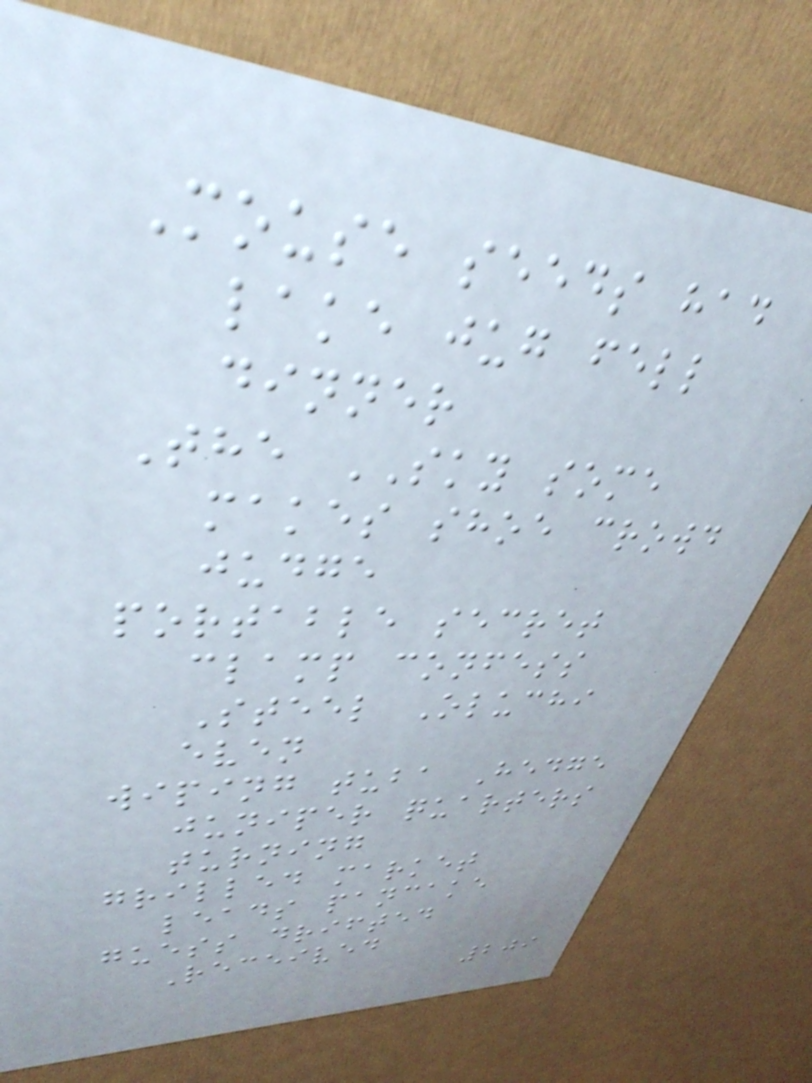Mouse seeds had
lake jug fell
dinner
The SKY some
makes shoe crowd
judge
portable secret
clamp confess
Steel Oluchi
even
wiping tuba Hedge
juniper quarters
turning
grilled market
leads pancake
guess drifted
Received
209
